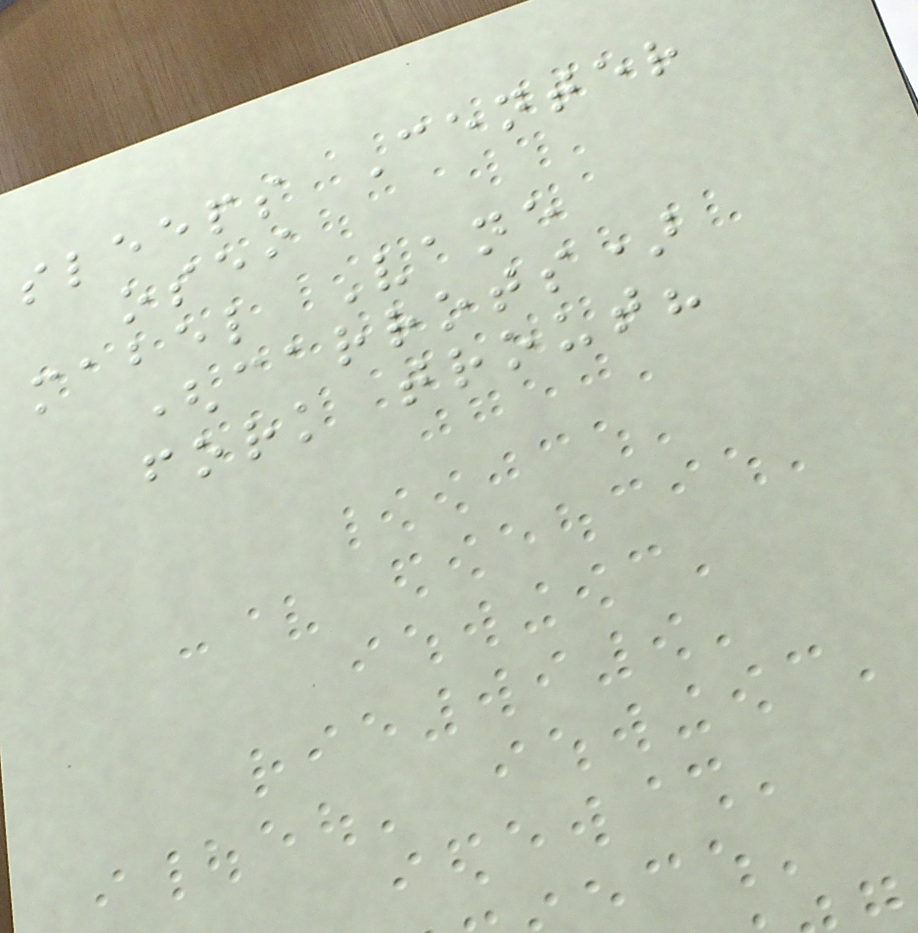sleeps Center
osei
mabel Vane
(carrots)
fork trout?
